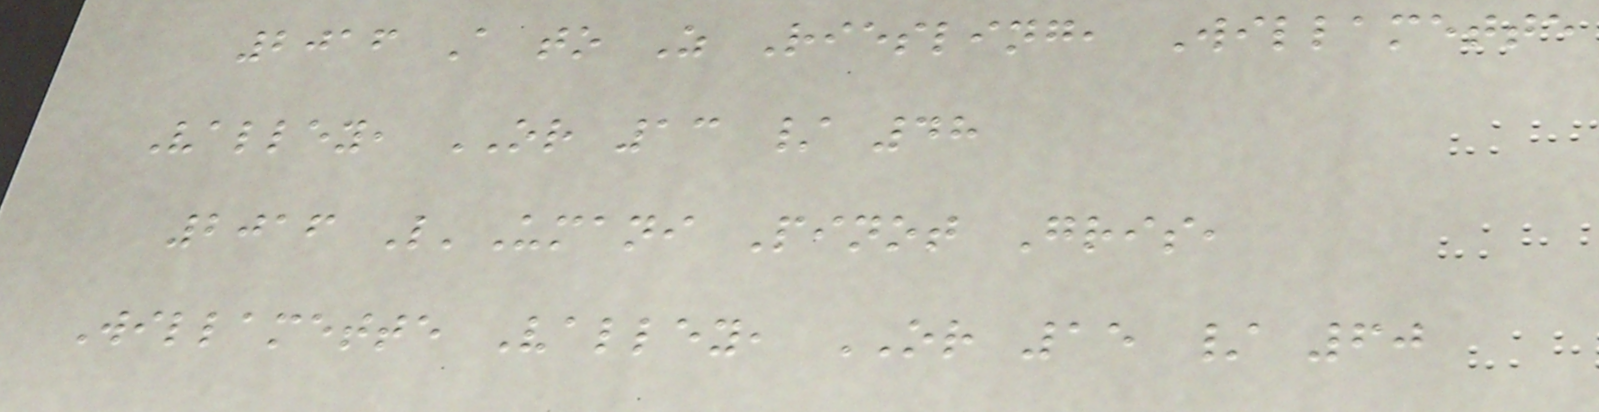2016 A to Z Riesling, Willamette
Valley, OR 13 / 48
2016 L'Umani Pinot Gris,
Willamette Valley, OR 15 / 60
